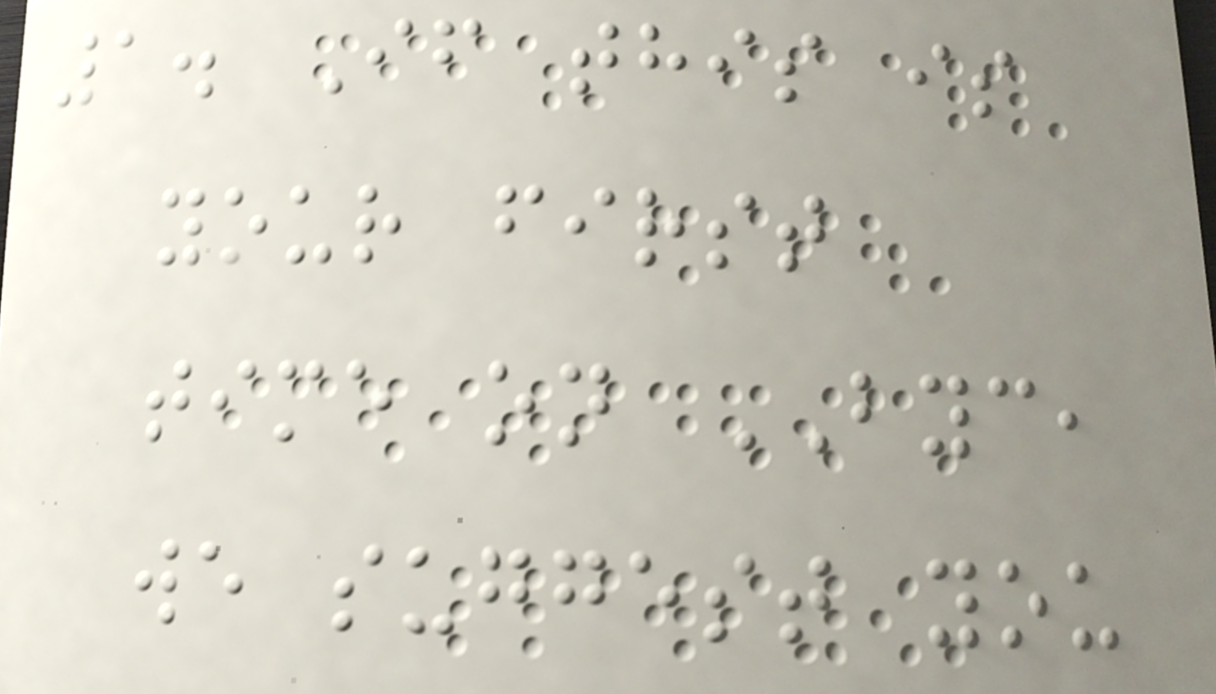1. If this is
your first
time on BYC,
we suggest you
